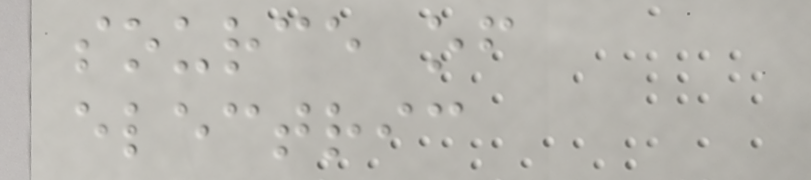source of
electric
